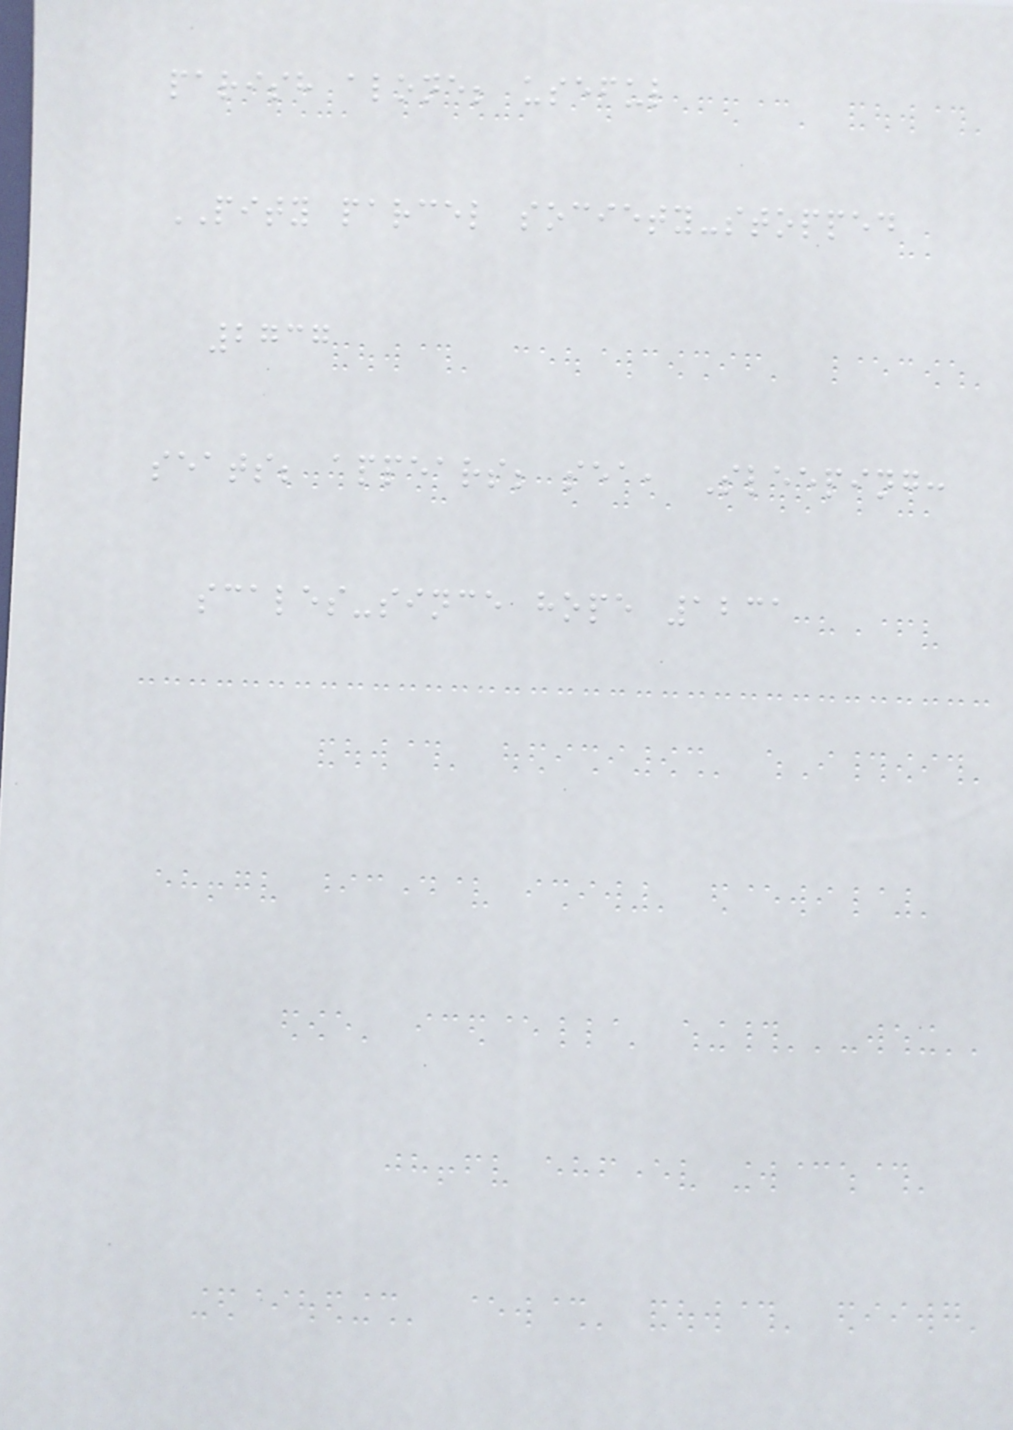parish alone; useful
PITY parcel society-stopped
2737
seats; appears; sea, Sleeping:
scales-since hope 1231
